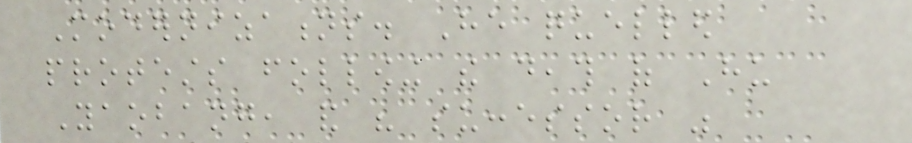Modernizations. He quelled
protests following the death of Hu
Yaobang, and his successor was
